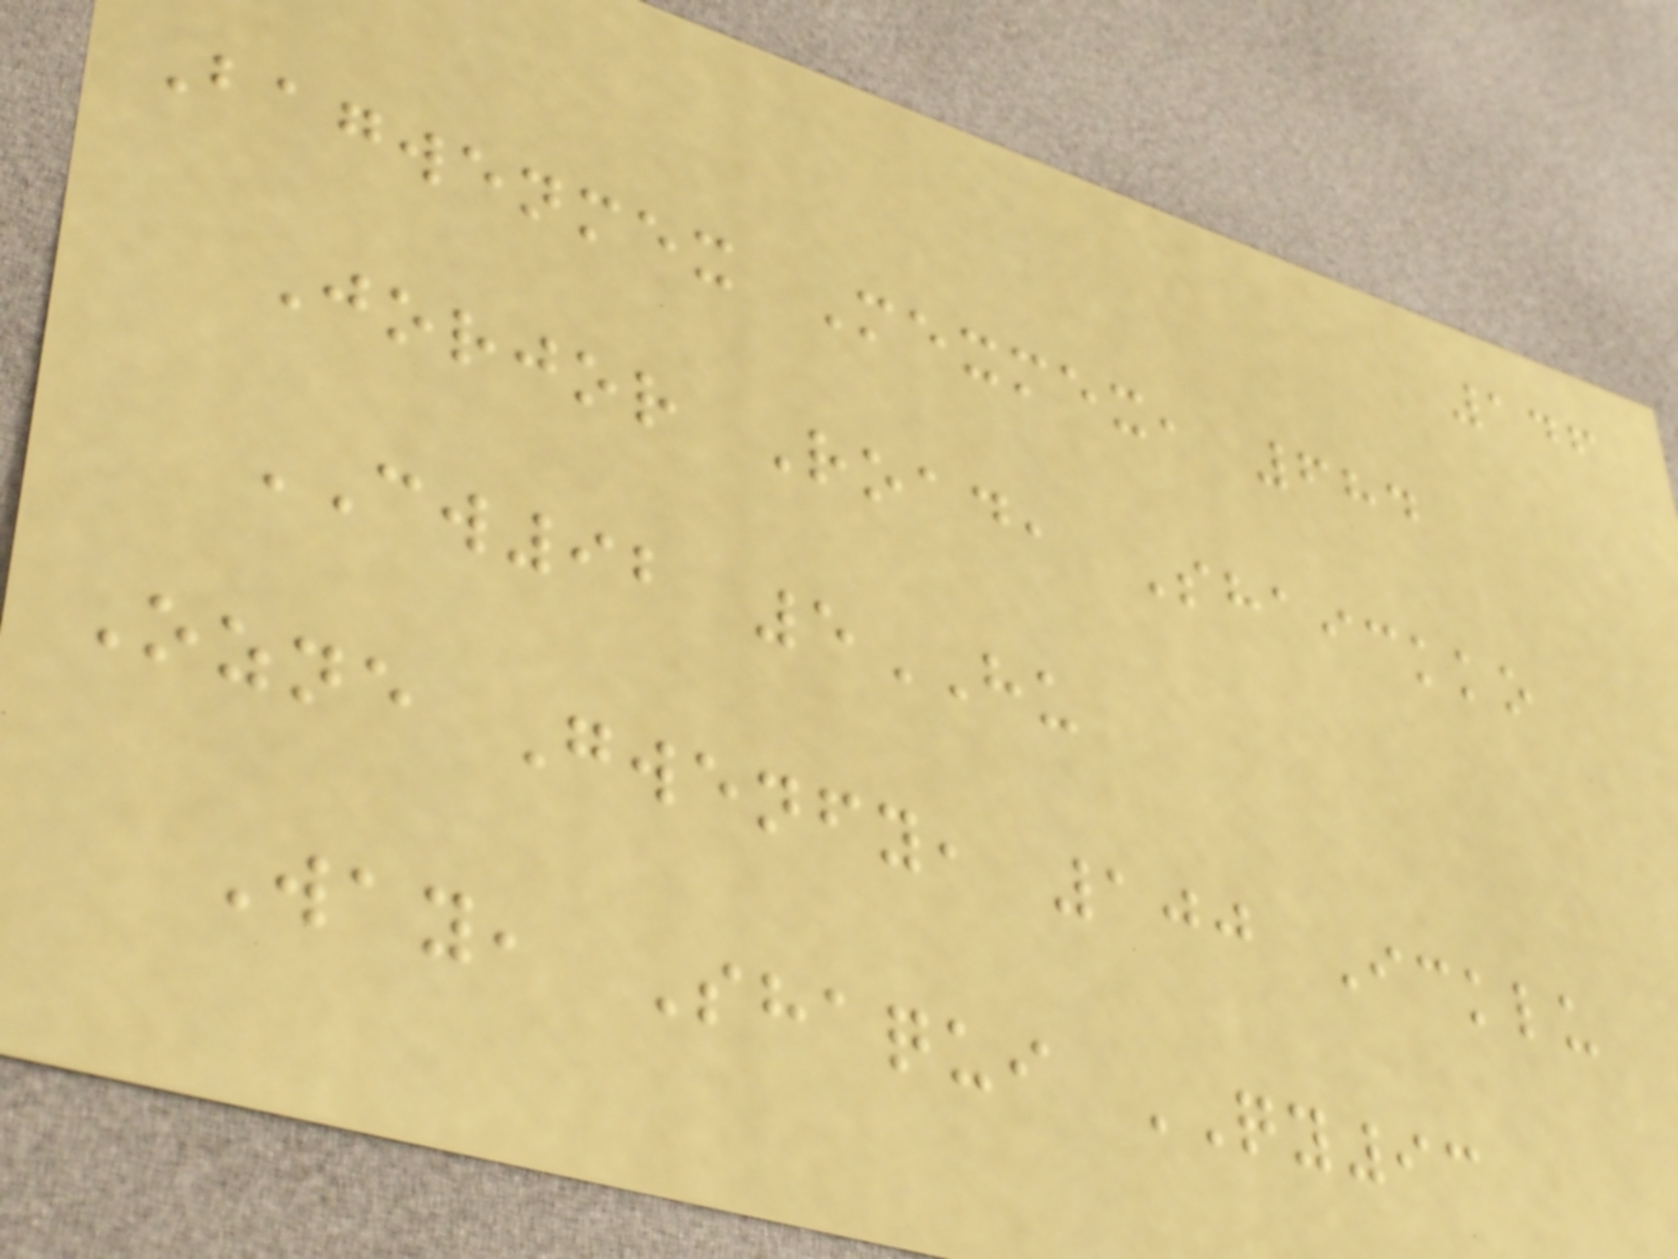146
Bagwenmex Mexmex, 684
Jorjor Road, Shaickko
CW92 5HU
Ozne Gwenfy, 100 Icklu
Way, Shaqui QY93
